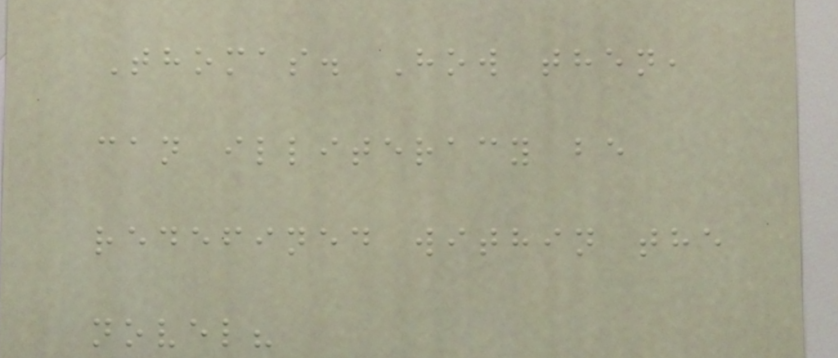Thomas. How then,
can illiteracy be
redefined within the
novel?
